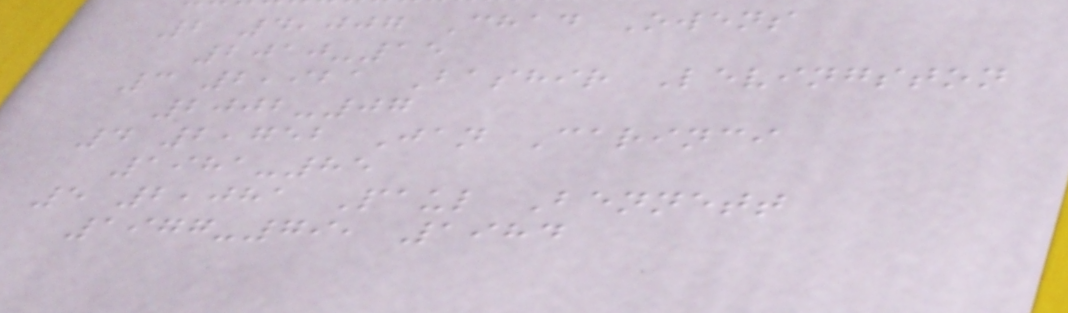2 4,007 Chad Owens
2010-15
3 2,921 Bashir Levingston
2002-07
4 2,752 Jan Carinci
1981-85
5 2,081 Paul Bennett
1977-79, 1984
